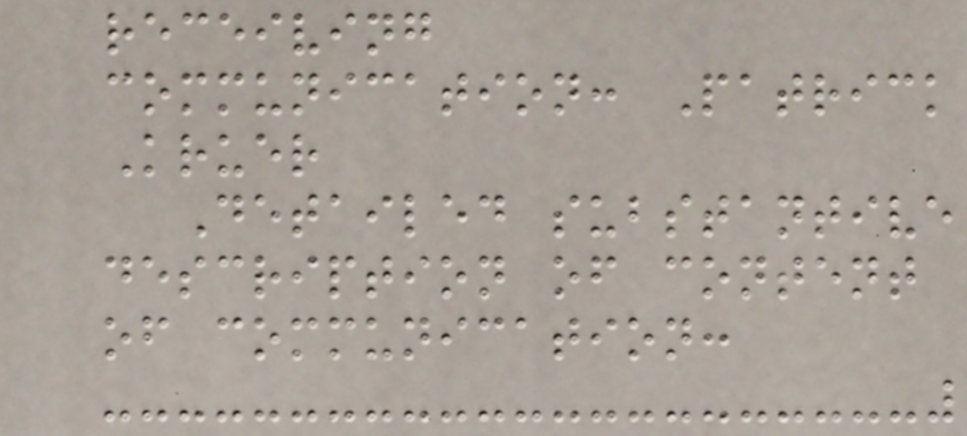receiving
communication: Patrick
Kruer
Detailed substantive
description of content
of communication:
